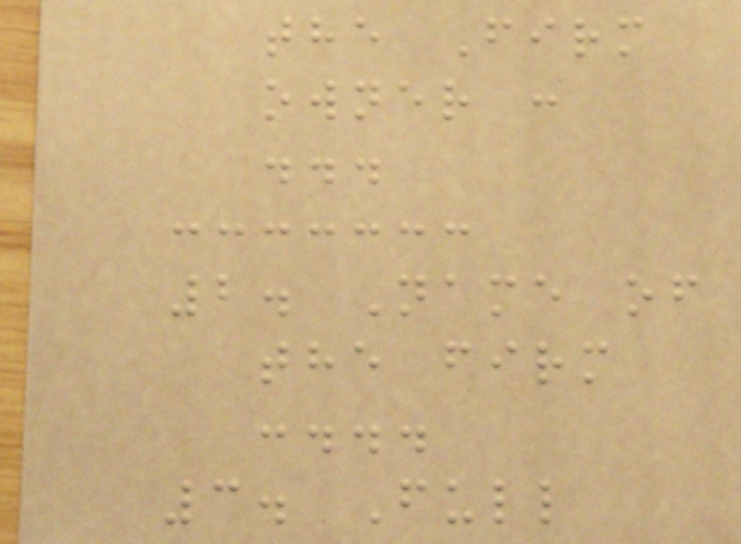the Firm
owner :
...
2. Name of
the firm
:...
3. Full
